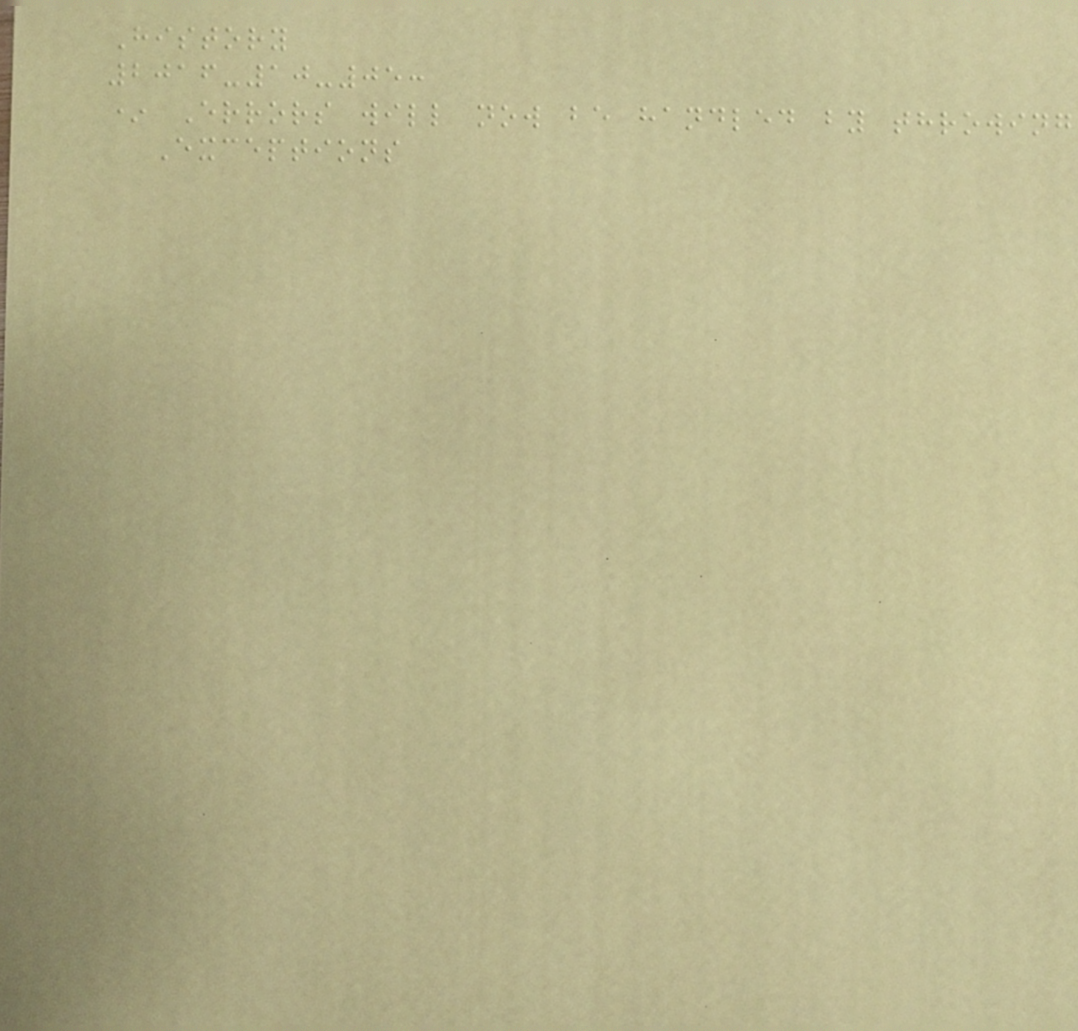History
2016-10-05:
* Errors will now be handled by throwing
Exceptions
